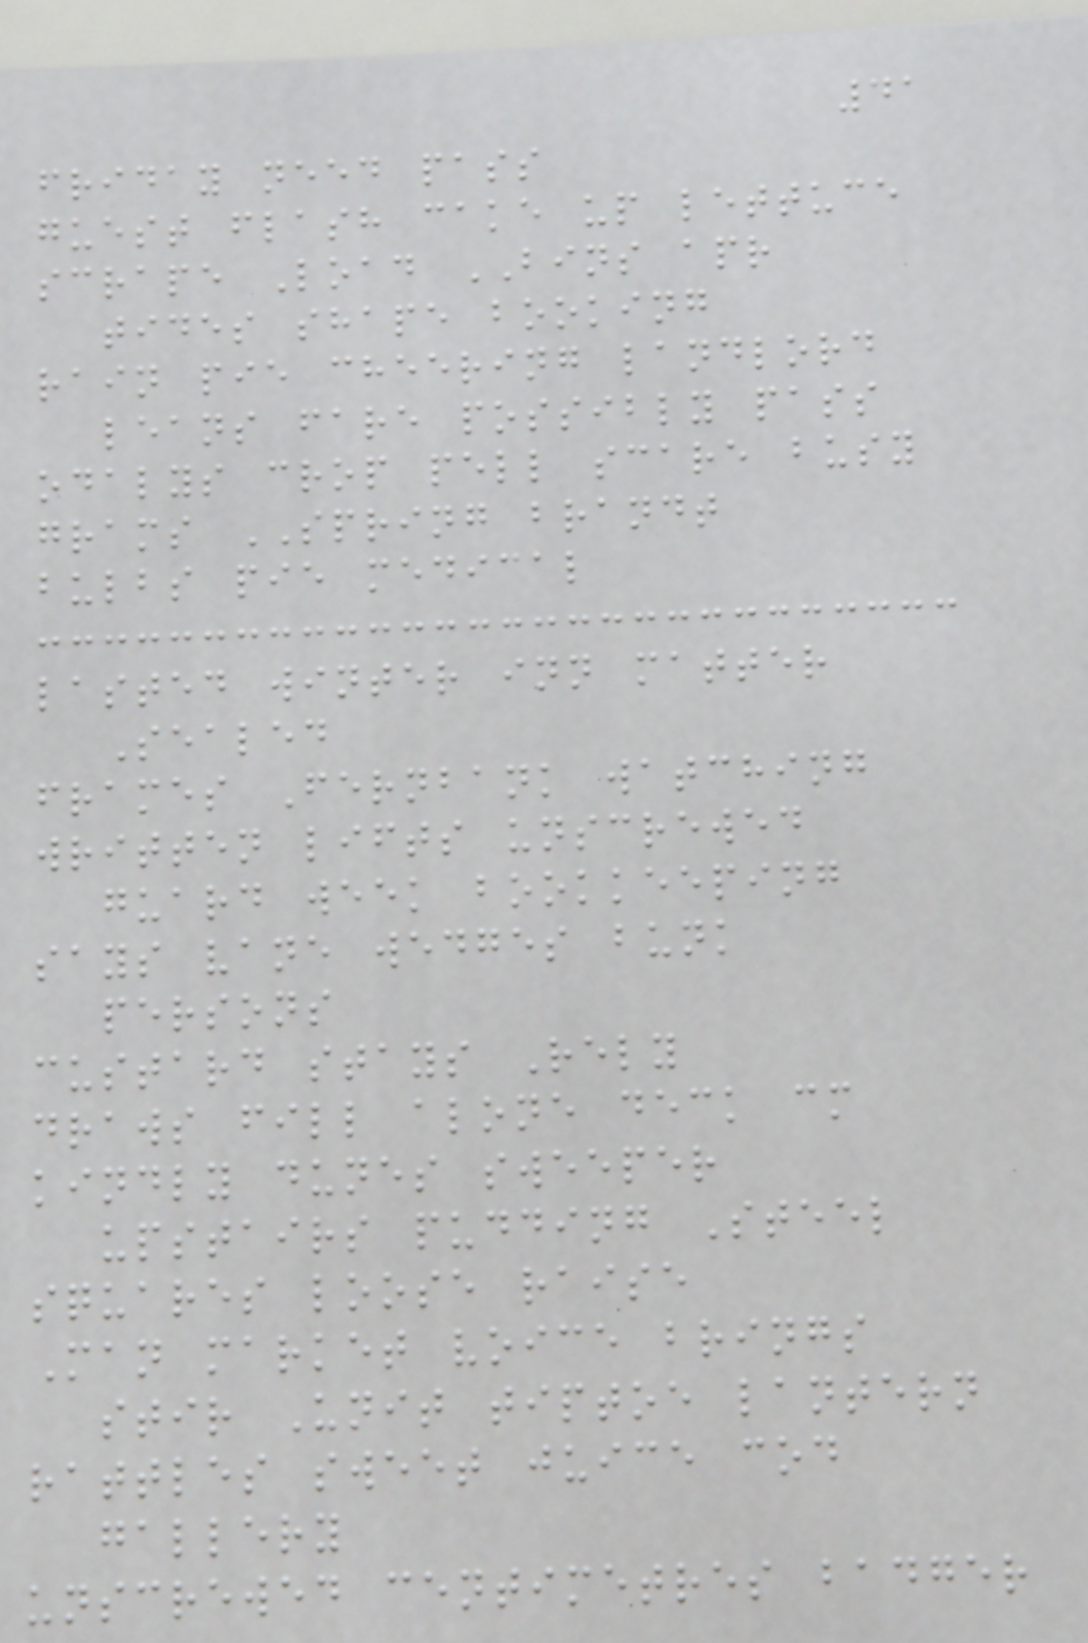41
friday need pass
guest flash cake up lettuce
scrape Load BINS apr
tides shape booking
rain pie cheering landlord
leans fare possibly pass
odalys crop pell scare busy
grams SPRING brandt
bulbs pie medical
lasted winter inn matter
Sealed
frames Fernbank watching
written lifts unscrewed
guard week bookkeeping
says vane wedges bunk
persons
custard stays Rely
draws fill alone deck cm
kindly dunes sweeper
upstairs pudding Steel
squares loose raise
Man market voice brings
stir Unit tiptoe lantern
rattles sweet juice cod
gallery
unscrewed centimetres badger
